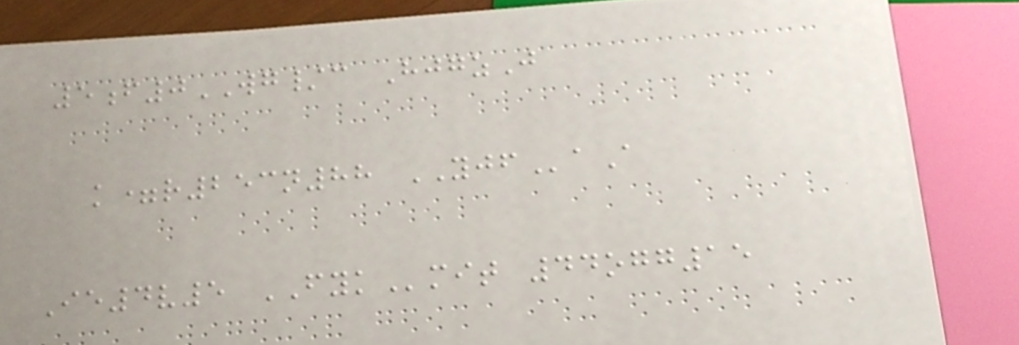5f0WG/c HjgzJ
k=r253n88 YJFaA
Ie4v5 FYKmit 44ogg15
